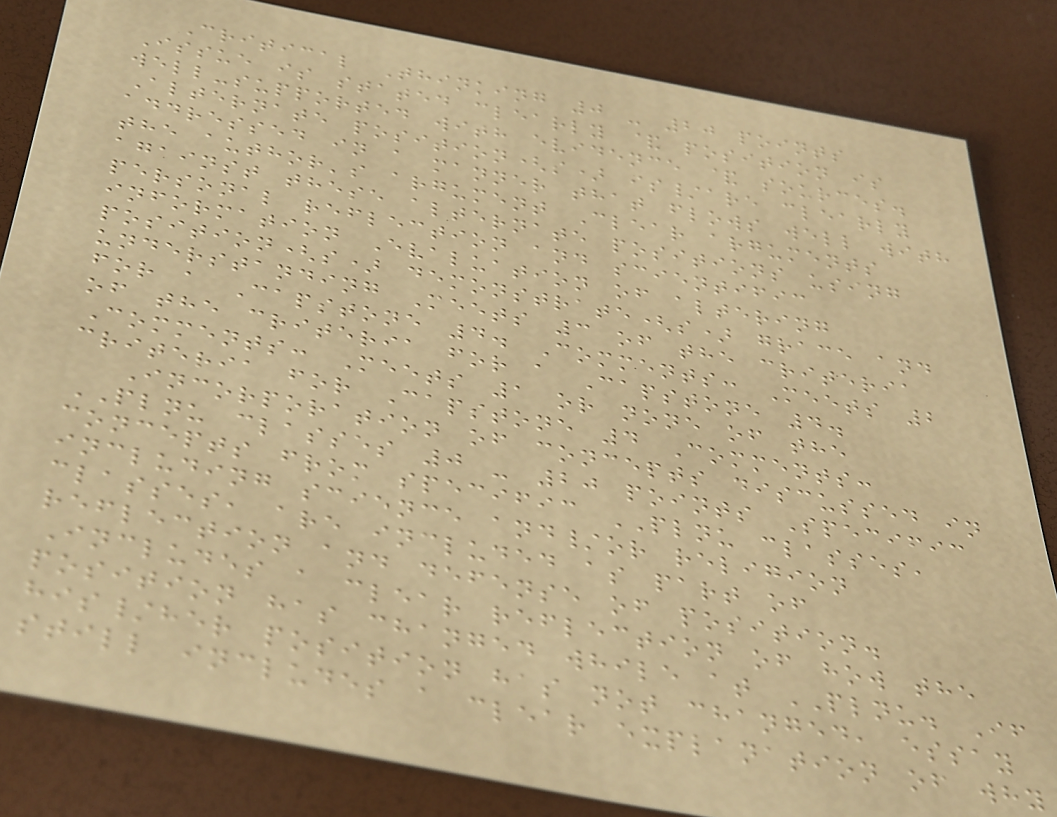Critical Thinking 0 - 20 points
Issue is stated clearly & position is
well-supported with evidence & sources.
Alternate position(s) is/are clearly
addressed in a manner that flows well with
the author's argument Clear arguments
against these alternate positions using
personal reflection and scientific
information Evaluation of altering
position(s) demonstrate(s) grace and
understanding Meets 3 of the criteria
for a Capstone 4. Comments: Meets 2
of the criteria for a Capstone 4.
Comments: Meets 1 or none of the
criteria for Capstone 4 Comments:
Incorporation of concepts discussed in
PLNU classes 0 - 20 points Specific
concepts from specific PLNU classes,
including science and/or religion
classes, are included as part of
reflection and defense of position.
Includes a clear reflection of how the
position has changed while at PLNU. If
his/her position has not changed, essay
still includes a clear explanation of why
